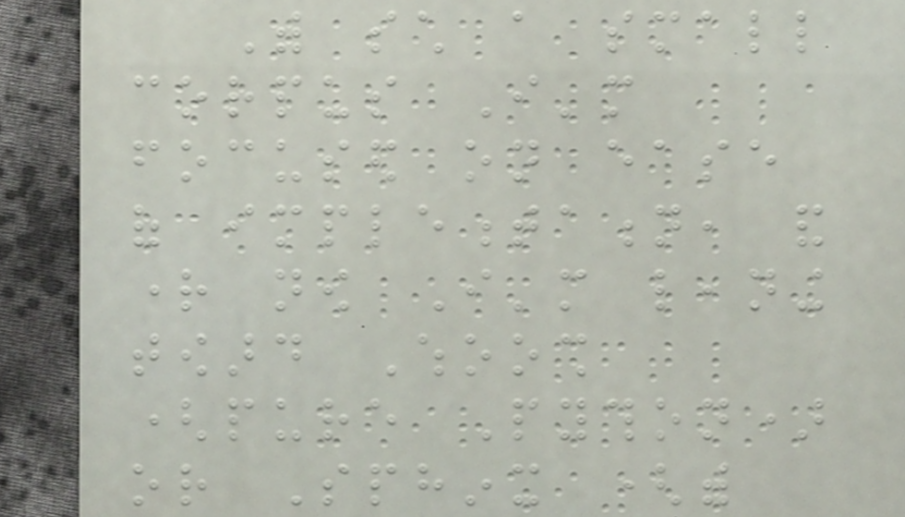With such a small
corpus I'm
focused on ease
of implementation, and
right now I'm leaning
toward Whoosh
(pure Python)
or Sphinx (with
